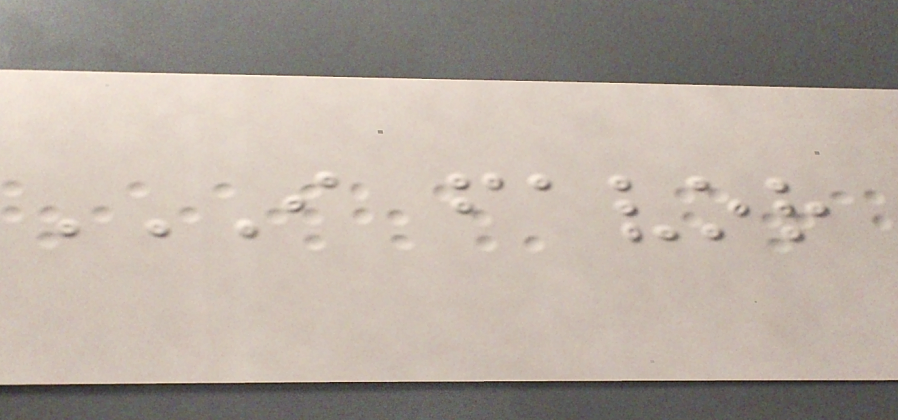I FAVOR
